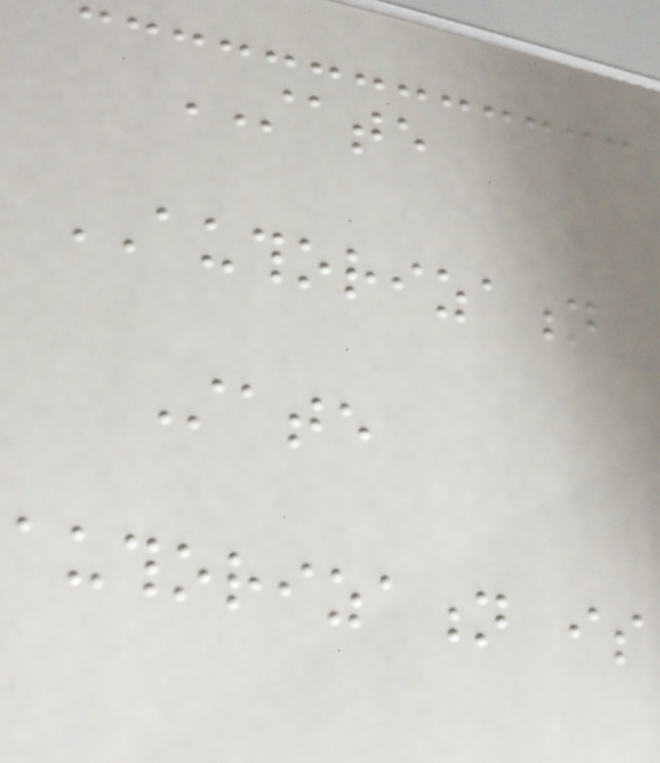STATE
AUTHORIZATION
State
authorization is
